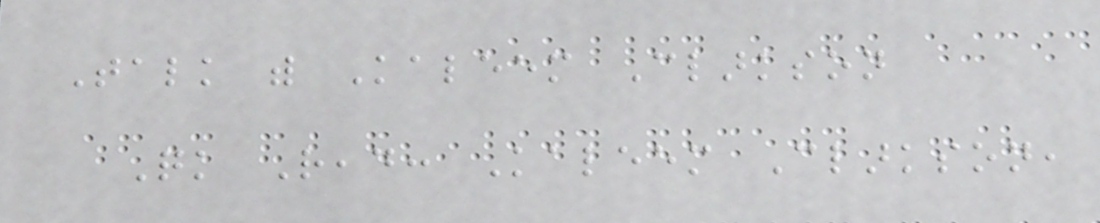Talk with Kaleem Clarkson
Quick Read: Kaleem Clarkson,
